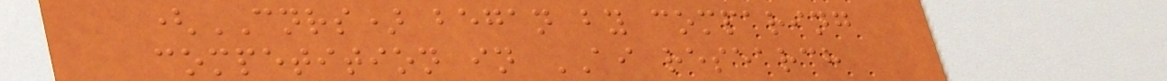(CNRS) began by comparing
competition in AI research
